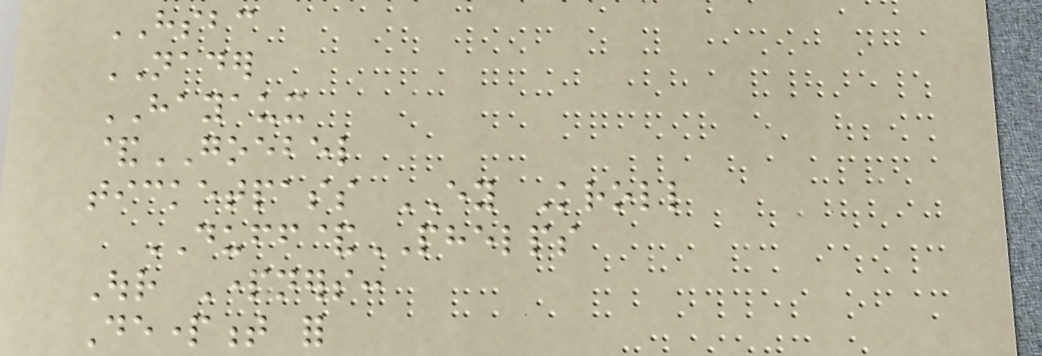HSBC
NADER
HAYAUX
&GOEBEL
ticketpass EY Kroll
DUFF&PHELPS
Our Partners:
Department for
